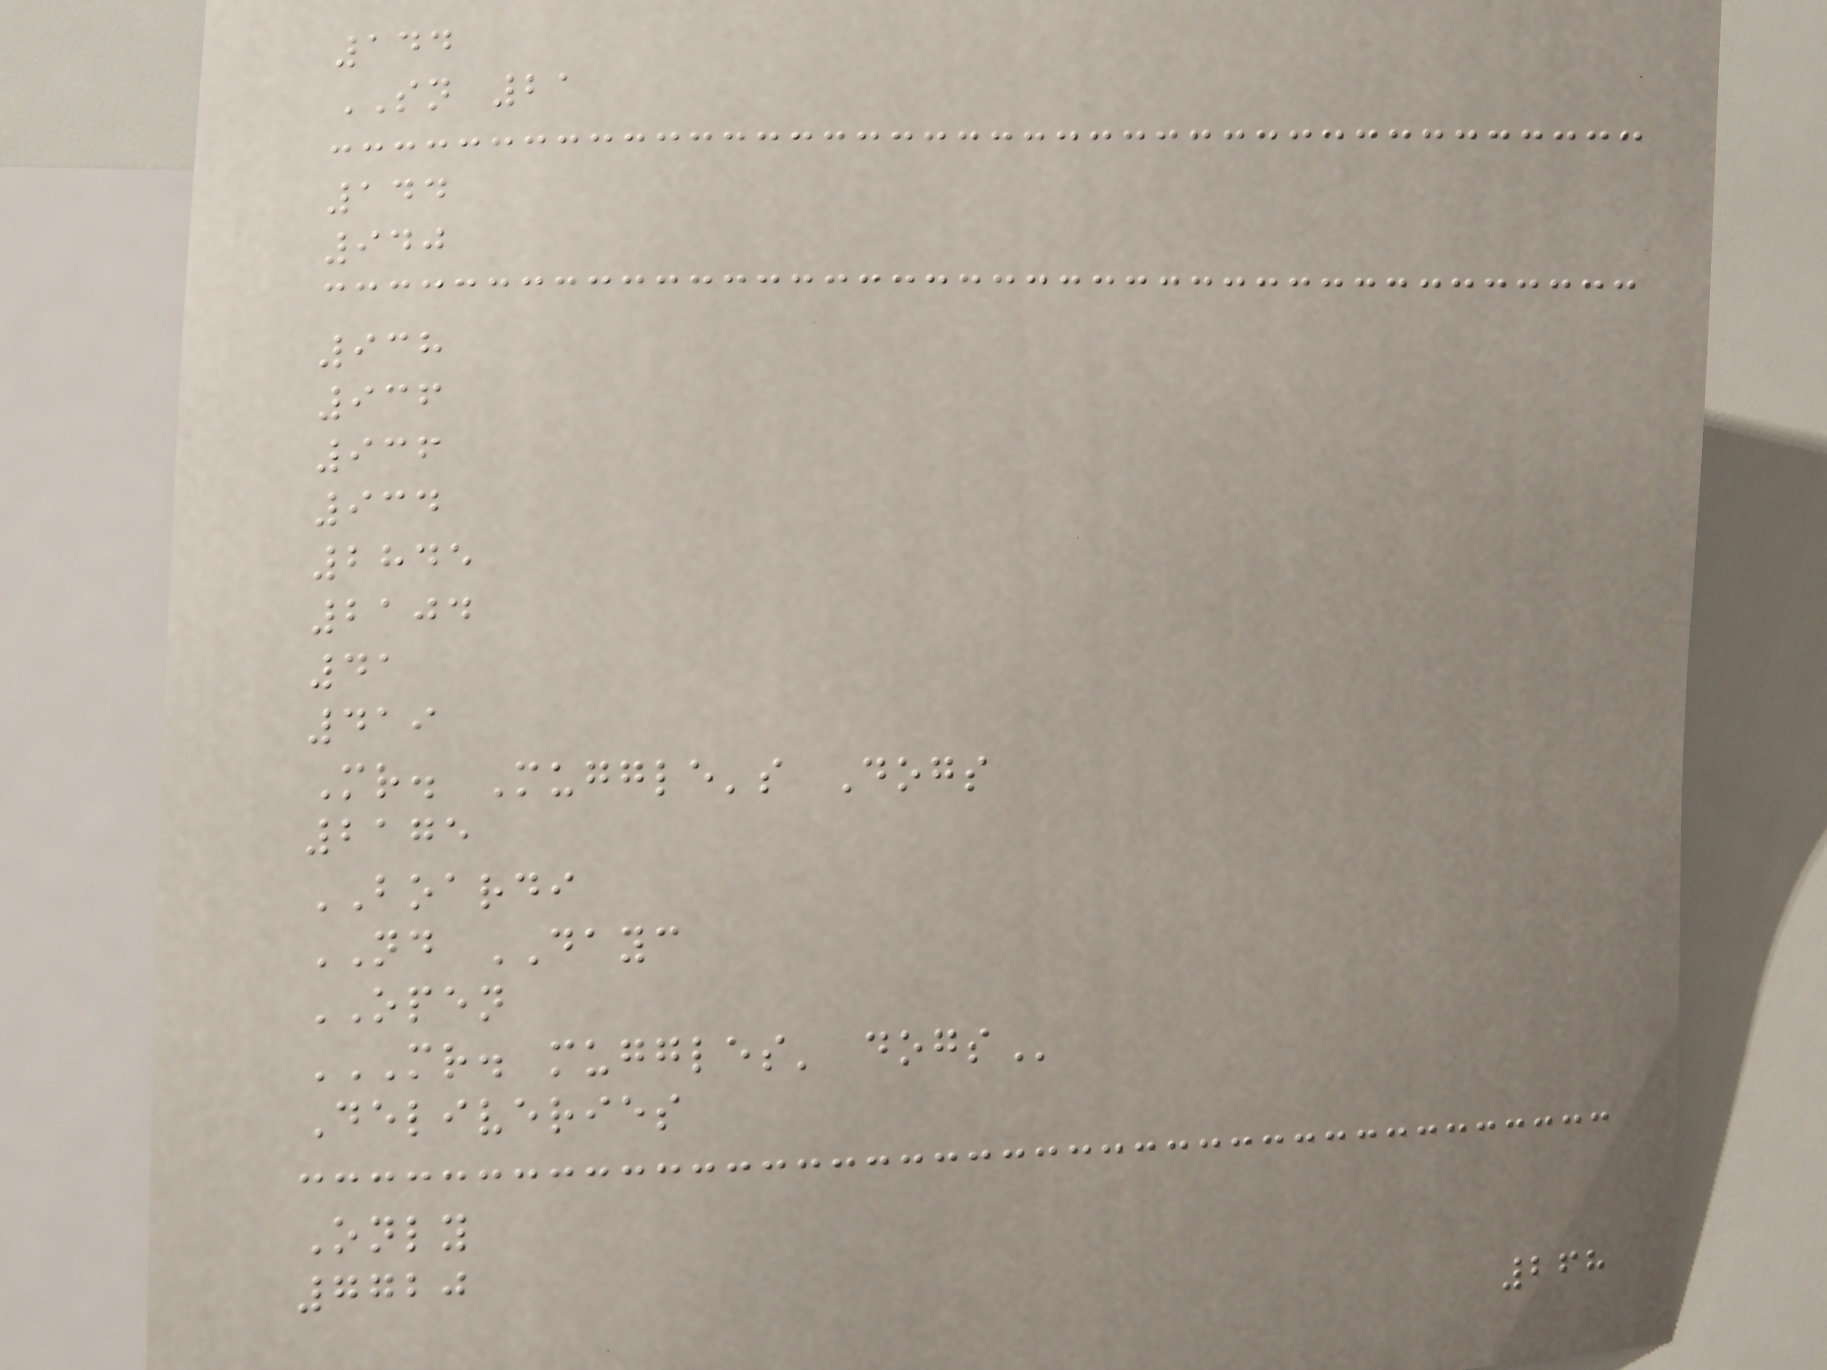144
SN 21
144
940
938
936
936
934
2845
2104
41
419
Mr. Muggle's Dogs
2175
BOARDI
ND DAYC
OPEN
MR. MUGGLES' DOGS
Deliveries
Only
7720
268
